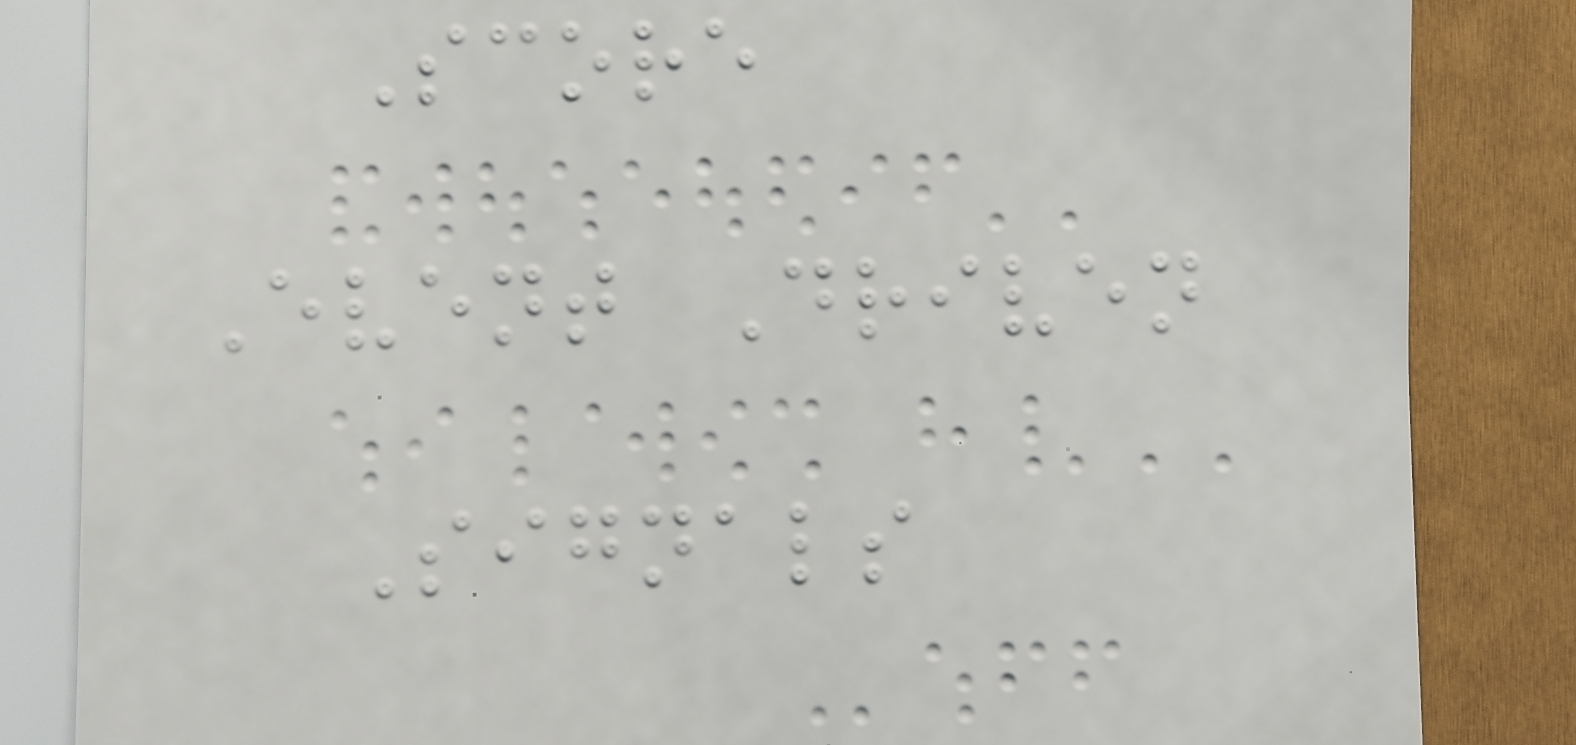Score
Event Driven
Signals
